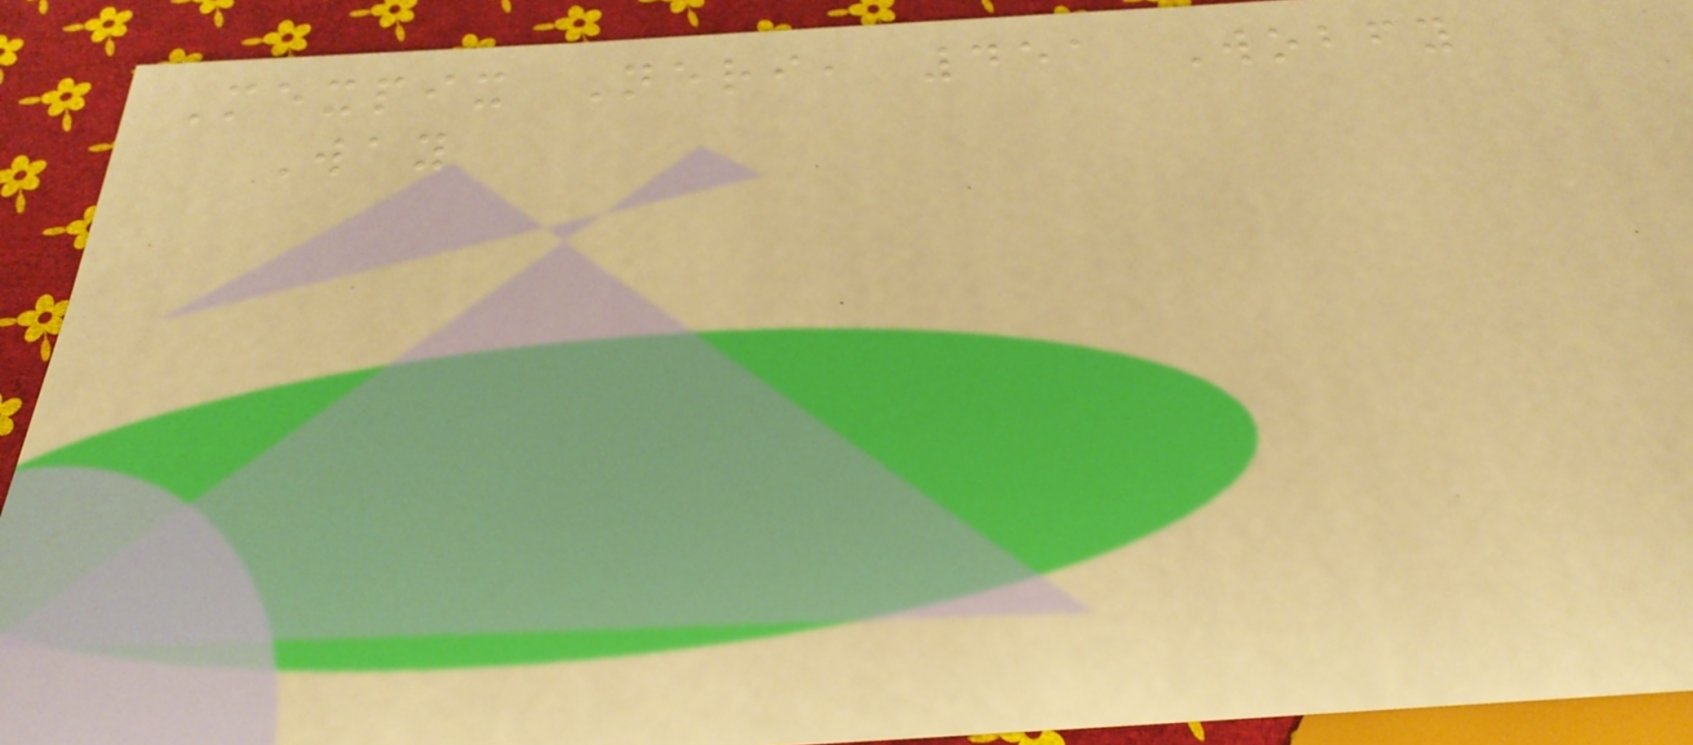Mexpix Neri, 451 Wobfy
Way
